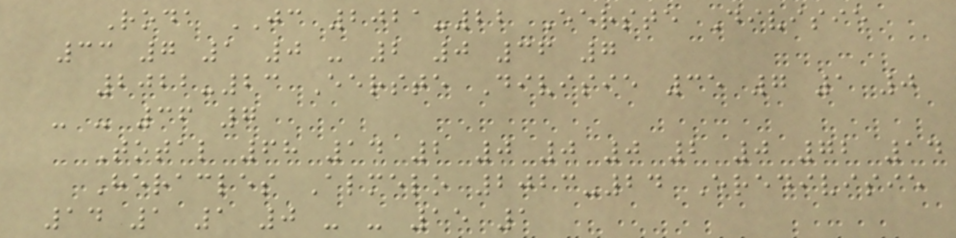Roda JC 2021-22 Eerste Divisie
33 7 1 0 - 2 0 36 7
2022-23 Eerste Divisie 35 7 1 0
- - 36 7
Total 68 14 2 0 0 0 2 0 72 14
Heracles Almelo 2023-24 Eredivisie
14 1 1 0 - - 15 1
